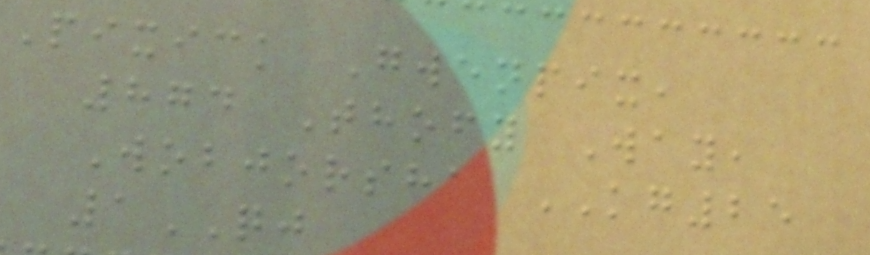Pixick Gwenpix,
874 Thofy Way,
Wobjorsha KG25
1QJ
